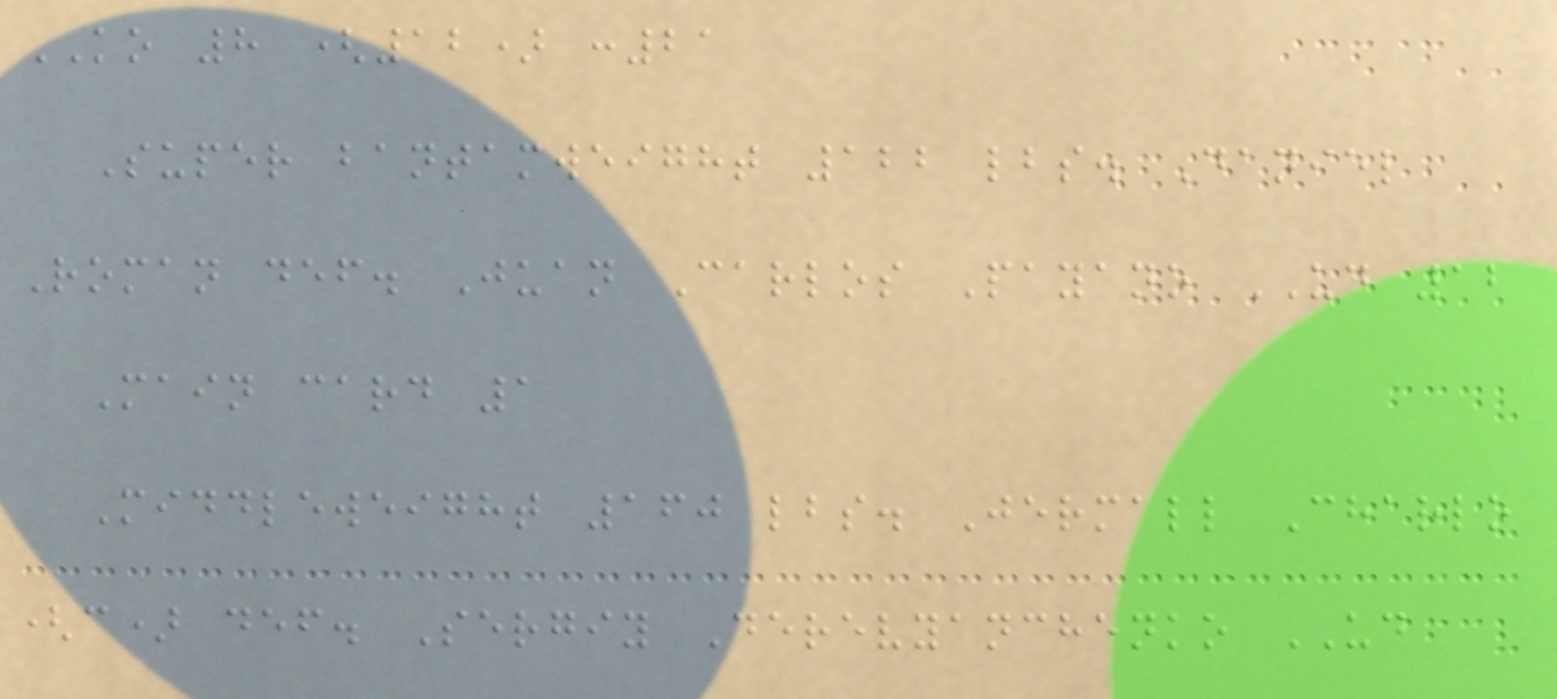KO 8 (12) :21
Super bantamweight 122 lbs. Daniel
Roman def. Juan Carlos Payano UD 12
Main card 1
Middleweight 160 lbs. Jermall Charlo
(c) def. Sergiy Derevyanchenko UD
